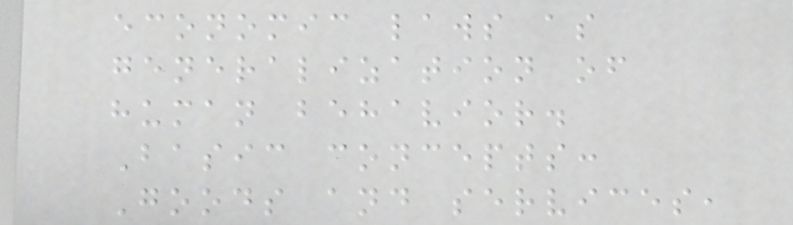economic laws as
generalization of
human behavior.
Basic concepts:
Goods and services,
